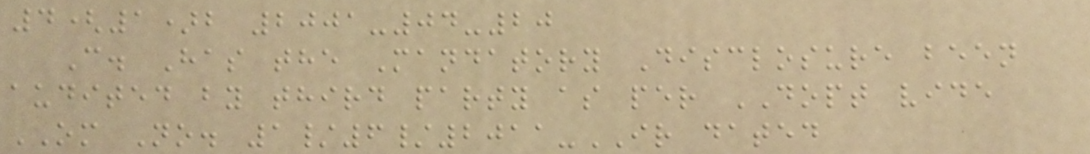4(1)b 2001-04-20
C. Has the Mandatory Disclosure been
audited by third party as per DOPT vide
OM No. 1/6/2011-IR dated
